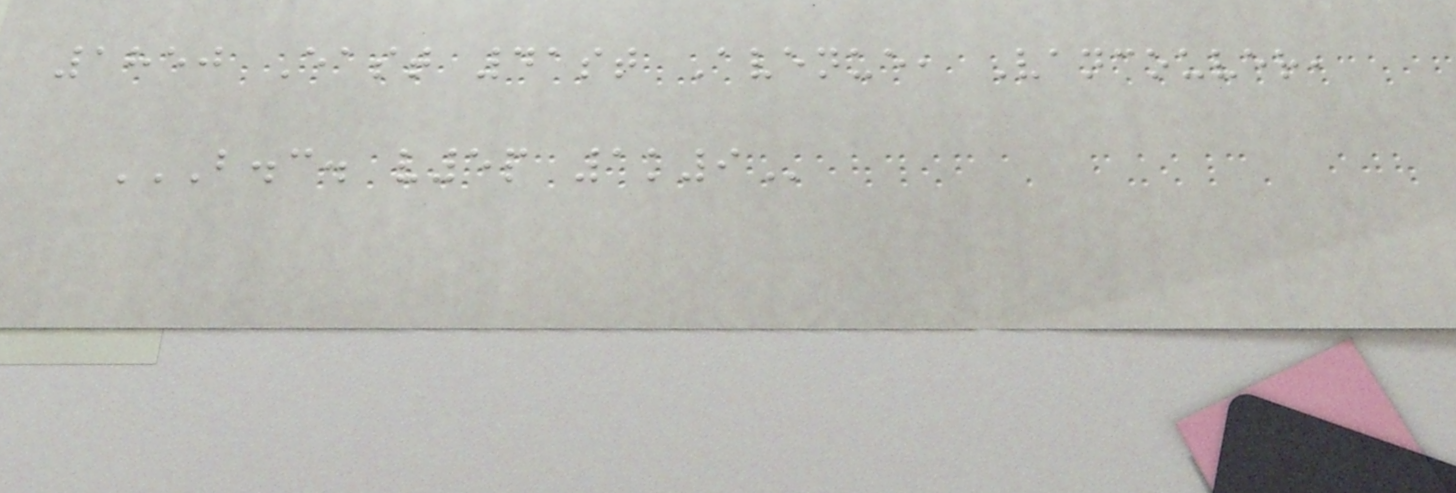1850 East 41st Avenue, Vancouver,
B.C. V5P 1K9
